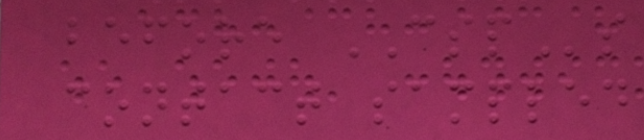before CSPs
contact sampled
